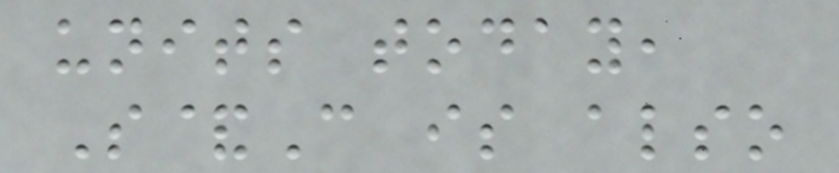units today,
S&C is also
